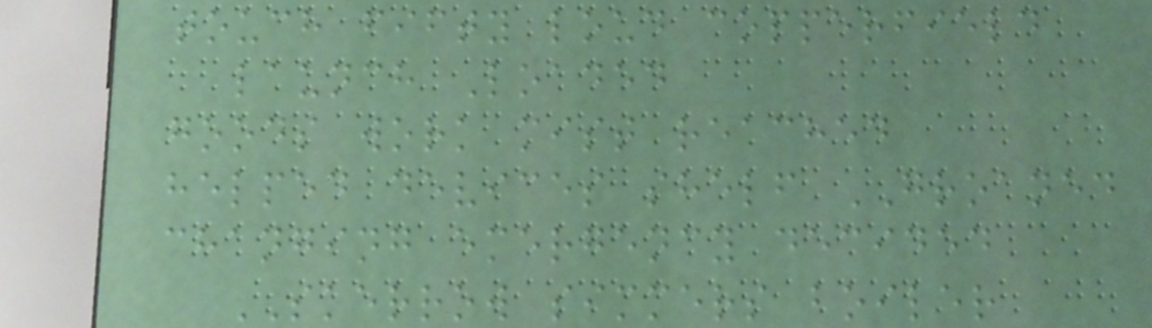touch fifty loud copperfield
launch Loaded
goods work mist reached
helped devices shelf GROANED
changing emergency decided
SKERROW simmers boiler
